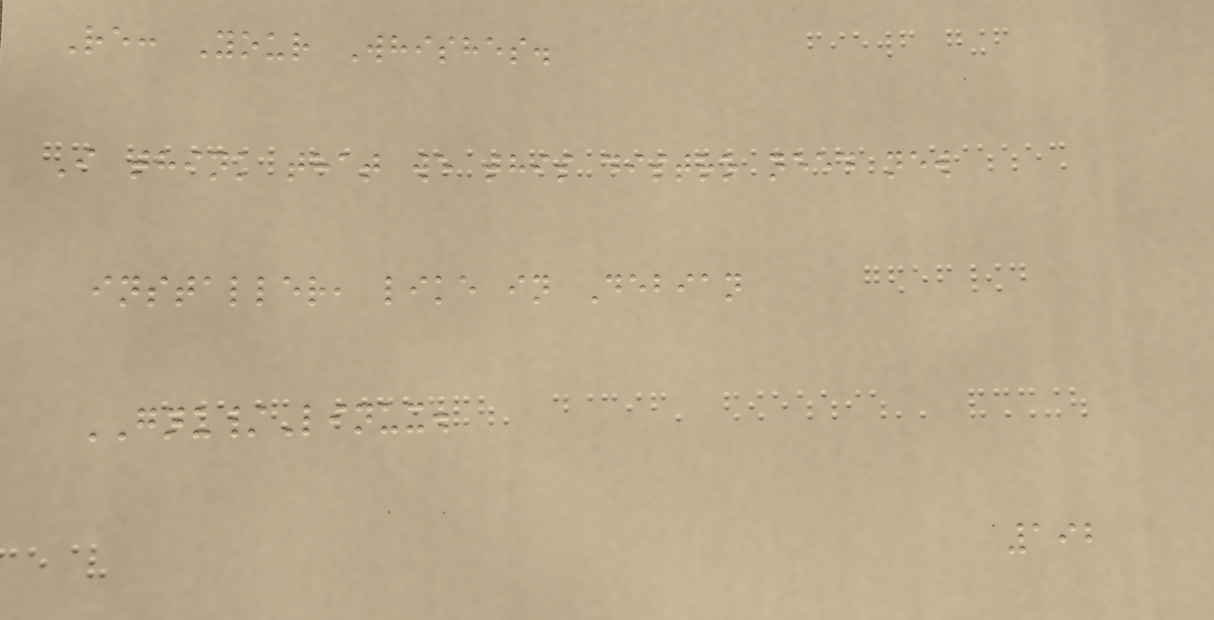Re: Your Whishes.
I think that we this distro need new
installer, like in Debian
GNU/Linux.
192
